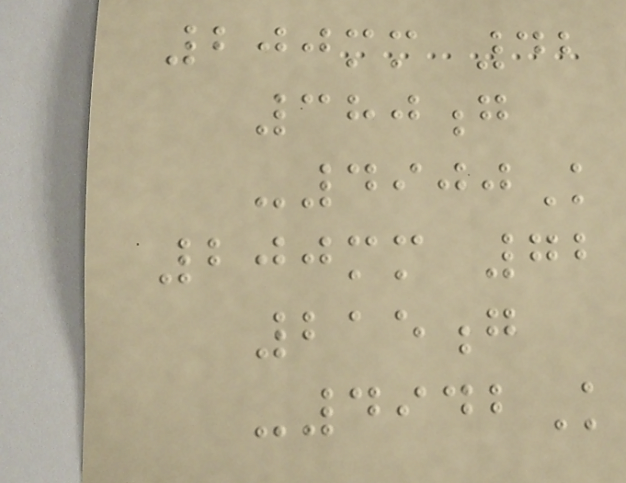200mm 42
380g
-4900K
200mm 72
215g
-4942K
